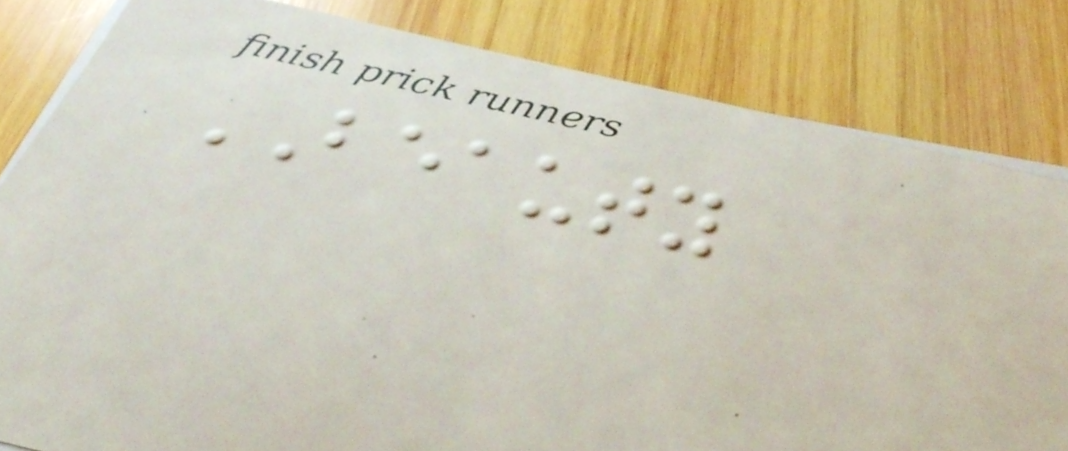BEAUTY
